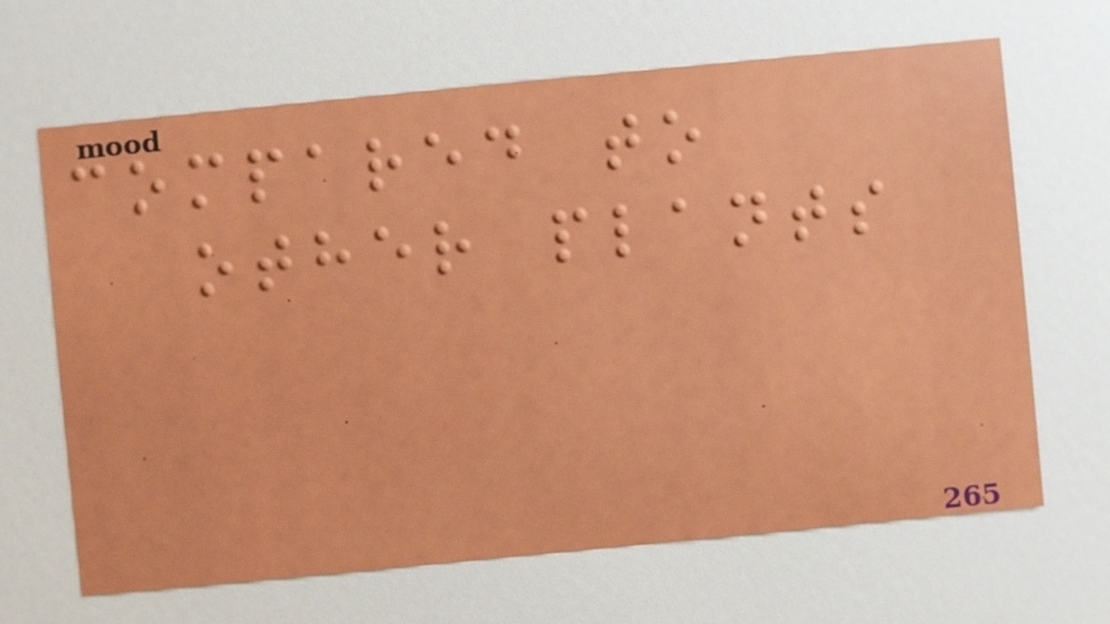compared to
other plants
